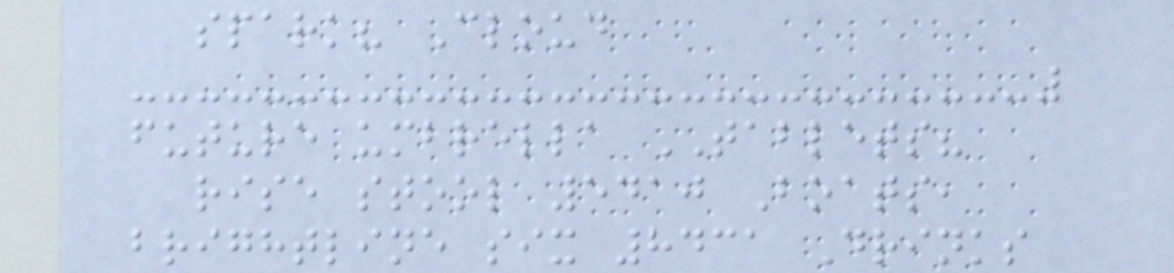spark? Cloud
future umbrella TABLETS?
rise stool 5410 Boats,
brightline six 8431 Drinks
